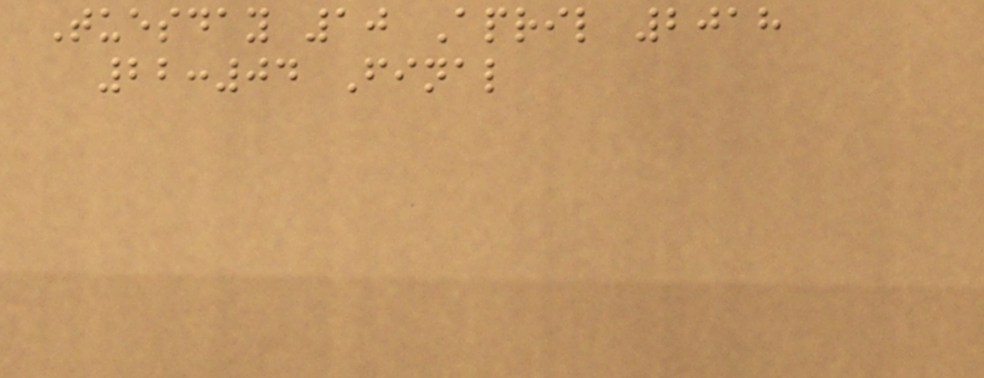Tuesday 10 April 2018
22:04 Final
